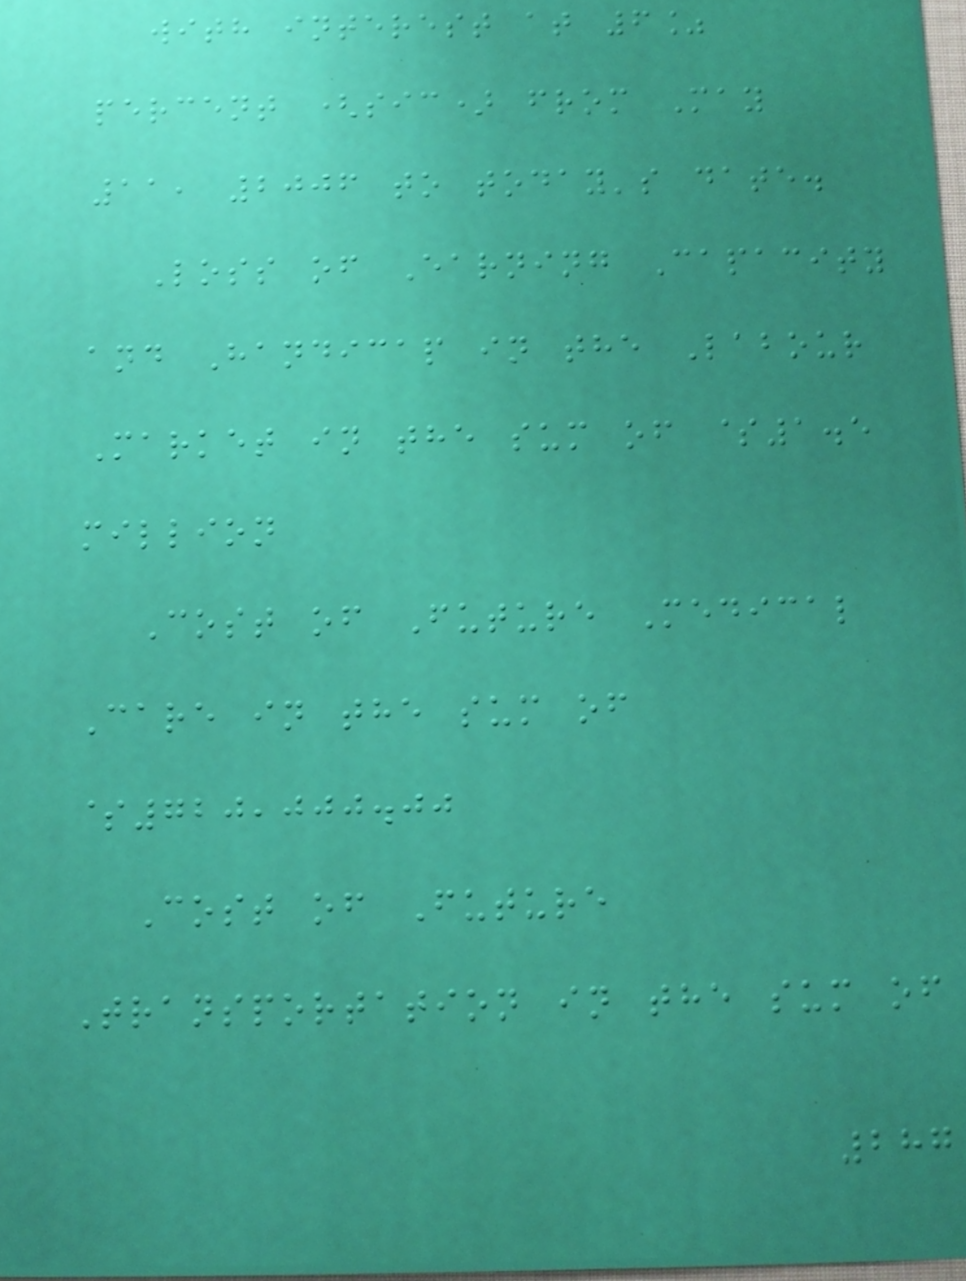with interest at 6%
percent (sic) from May
11, 2006 to today's date.
Loss of Earning Capacity
and Handicap in the Labour
Market in the sum of $1.5
million
Cost of Future Medical
Care in the sum of
$720,000.00
Cost of Future
Transportation in the sum of
287
